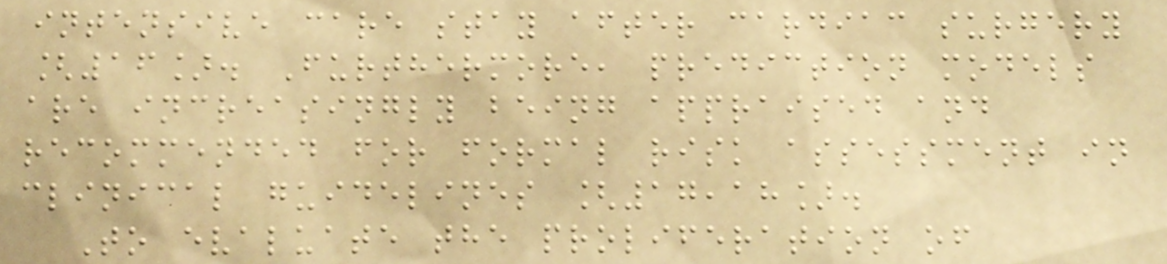intensive care stay after cardiac surgery
[16]. Furthermore, prediction models
are increasingly being appraised and
recommended for formal risk assessment in
clinical guidelines [17,18].
To evaluate the proliferation of
